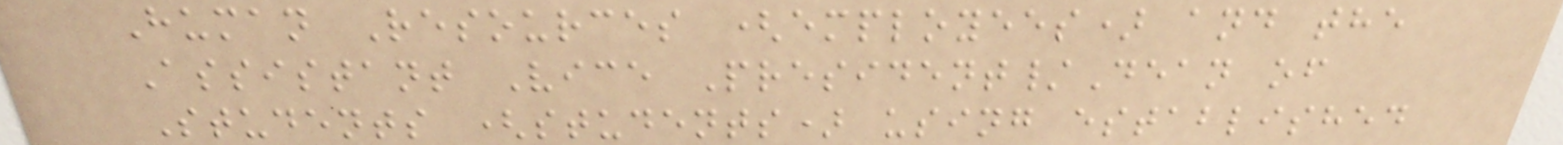Human Resources (employees) and the
Assistant Vice President/Dean of
Students (students) using established
